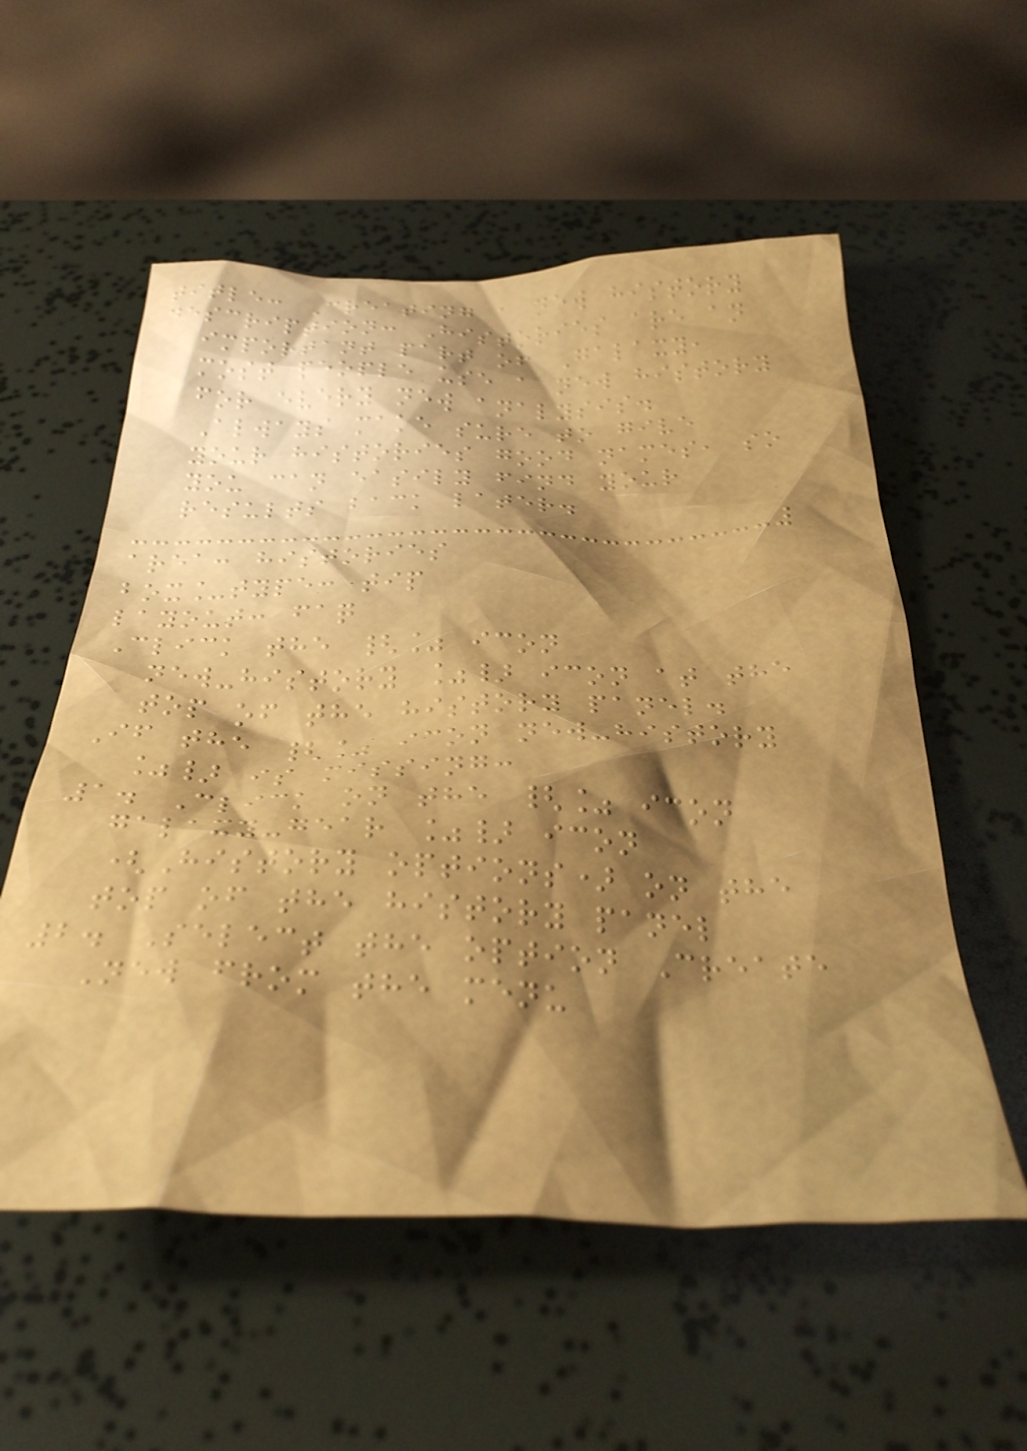title: Creating a new history
description: Histories are an
important part of Galaxy,
most people use a new history
for every new analysis.
Always make sure to give
your histories good names, so
you can easily find your
results back later.
area: histories
box_type: tip
layout: faq
Click the {% icon
new-history %} icon at the
top of the history panel.
If the {% icon new-history
%} is missing:
1. Click on the {% icon
galaxy-gear %} icon
(History options) on the
top of the history panel
2. Select the option Create
New from the menu
